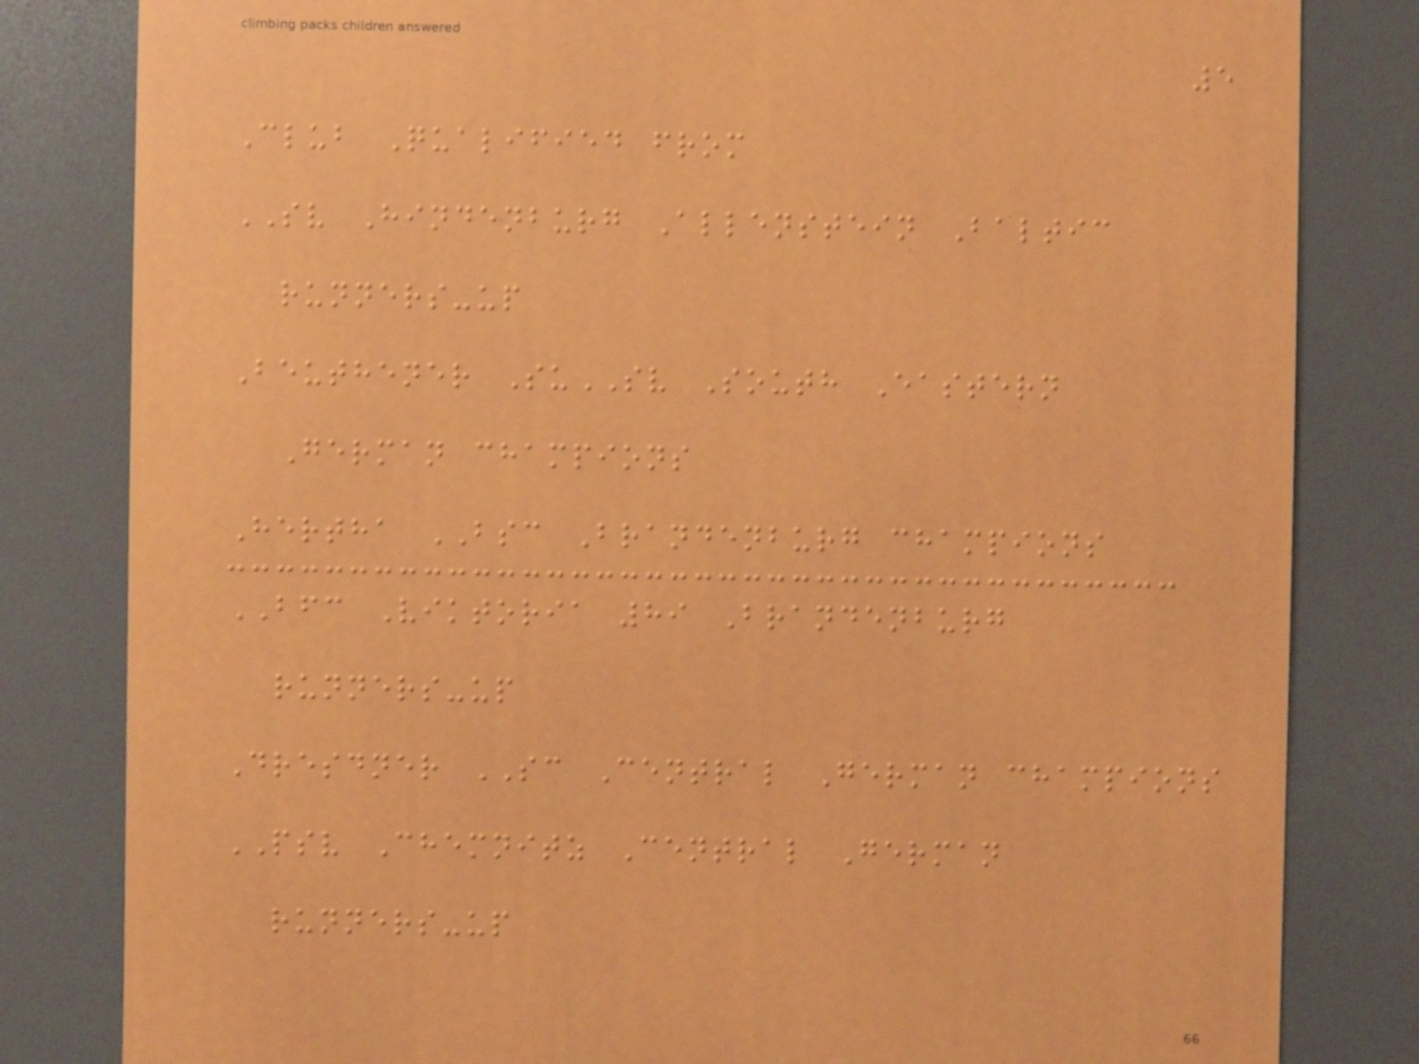5
Club Qualified from
SV Hindenburg Allenstein Baltic
runners-up
Beuthener SuSV South Eastern
German champions
Hertha BSC Brandenburg champions
BFC Viktoria 89 Brandenburg
runners-up
Dresdner SC Central German champions
PSV Chemnitz Central German
runners-up
